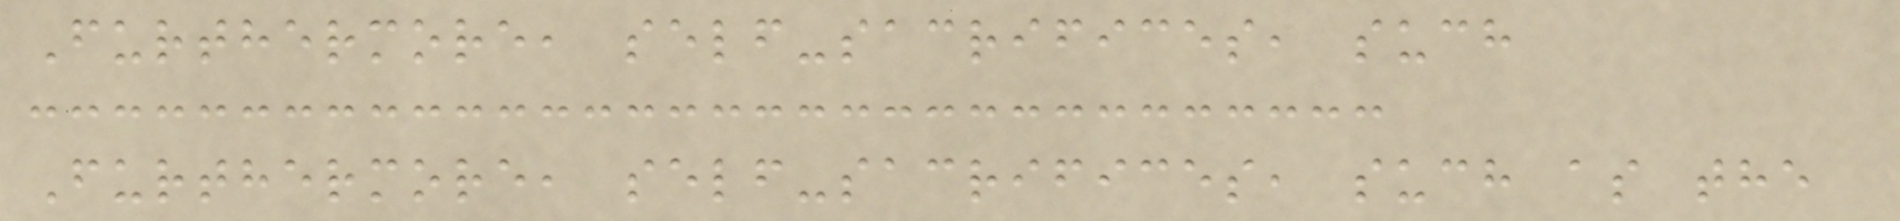Furthermore, self-sacrifices, such
Furthermore, self-sacrifices, such as the
